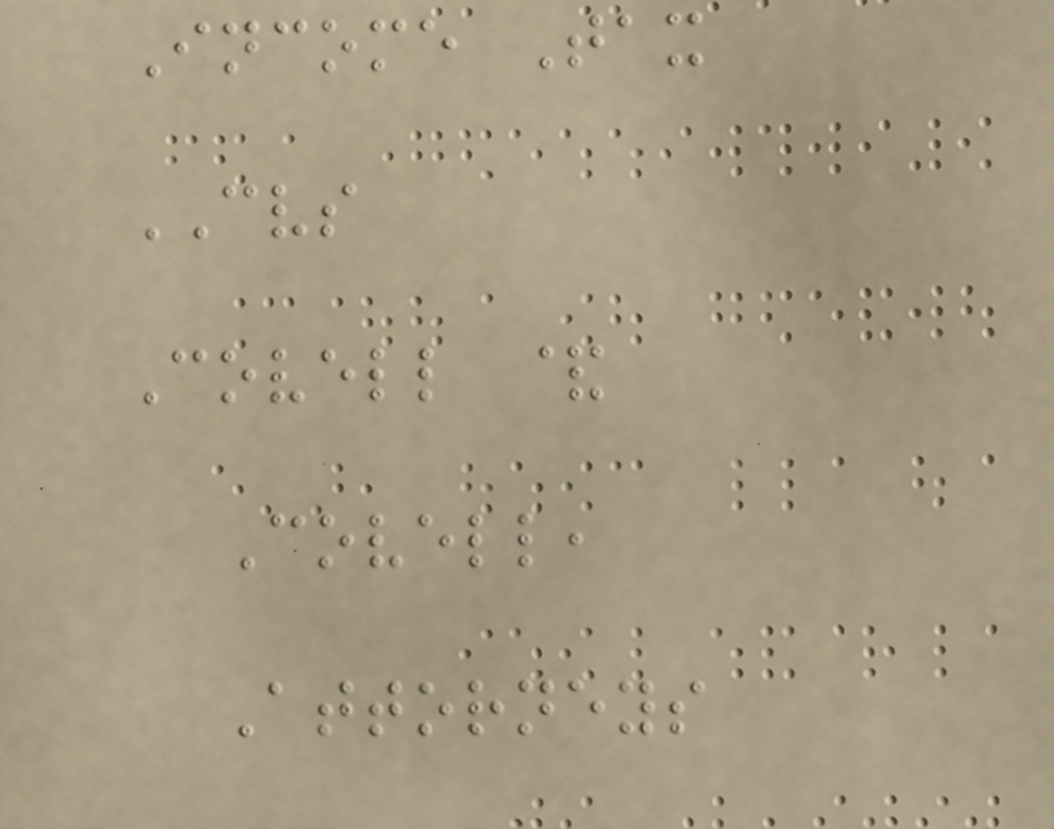Income Tax
CVS
Covell &
Covell,
Attorneys
